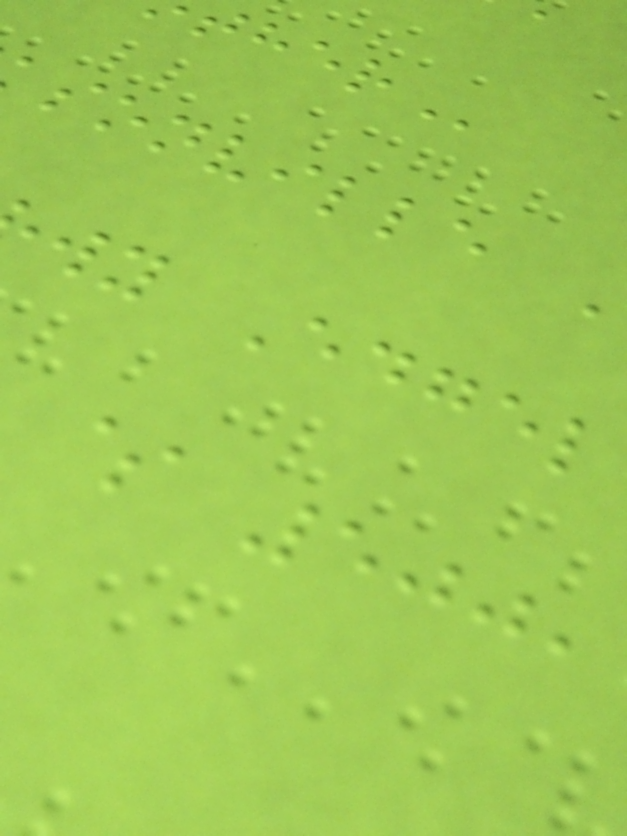sonville
wy Edgel
$ 500,
